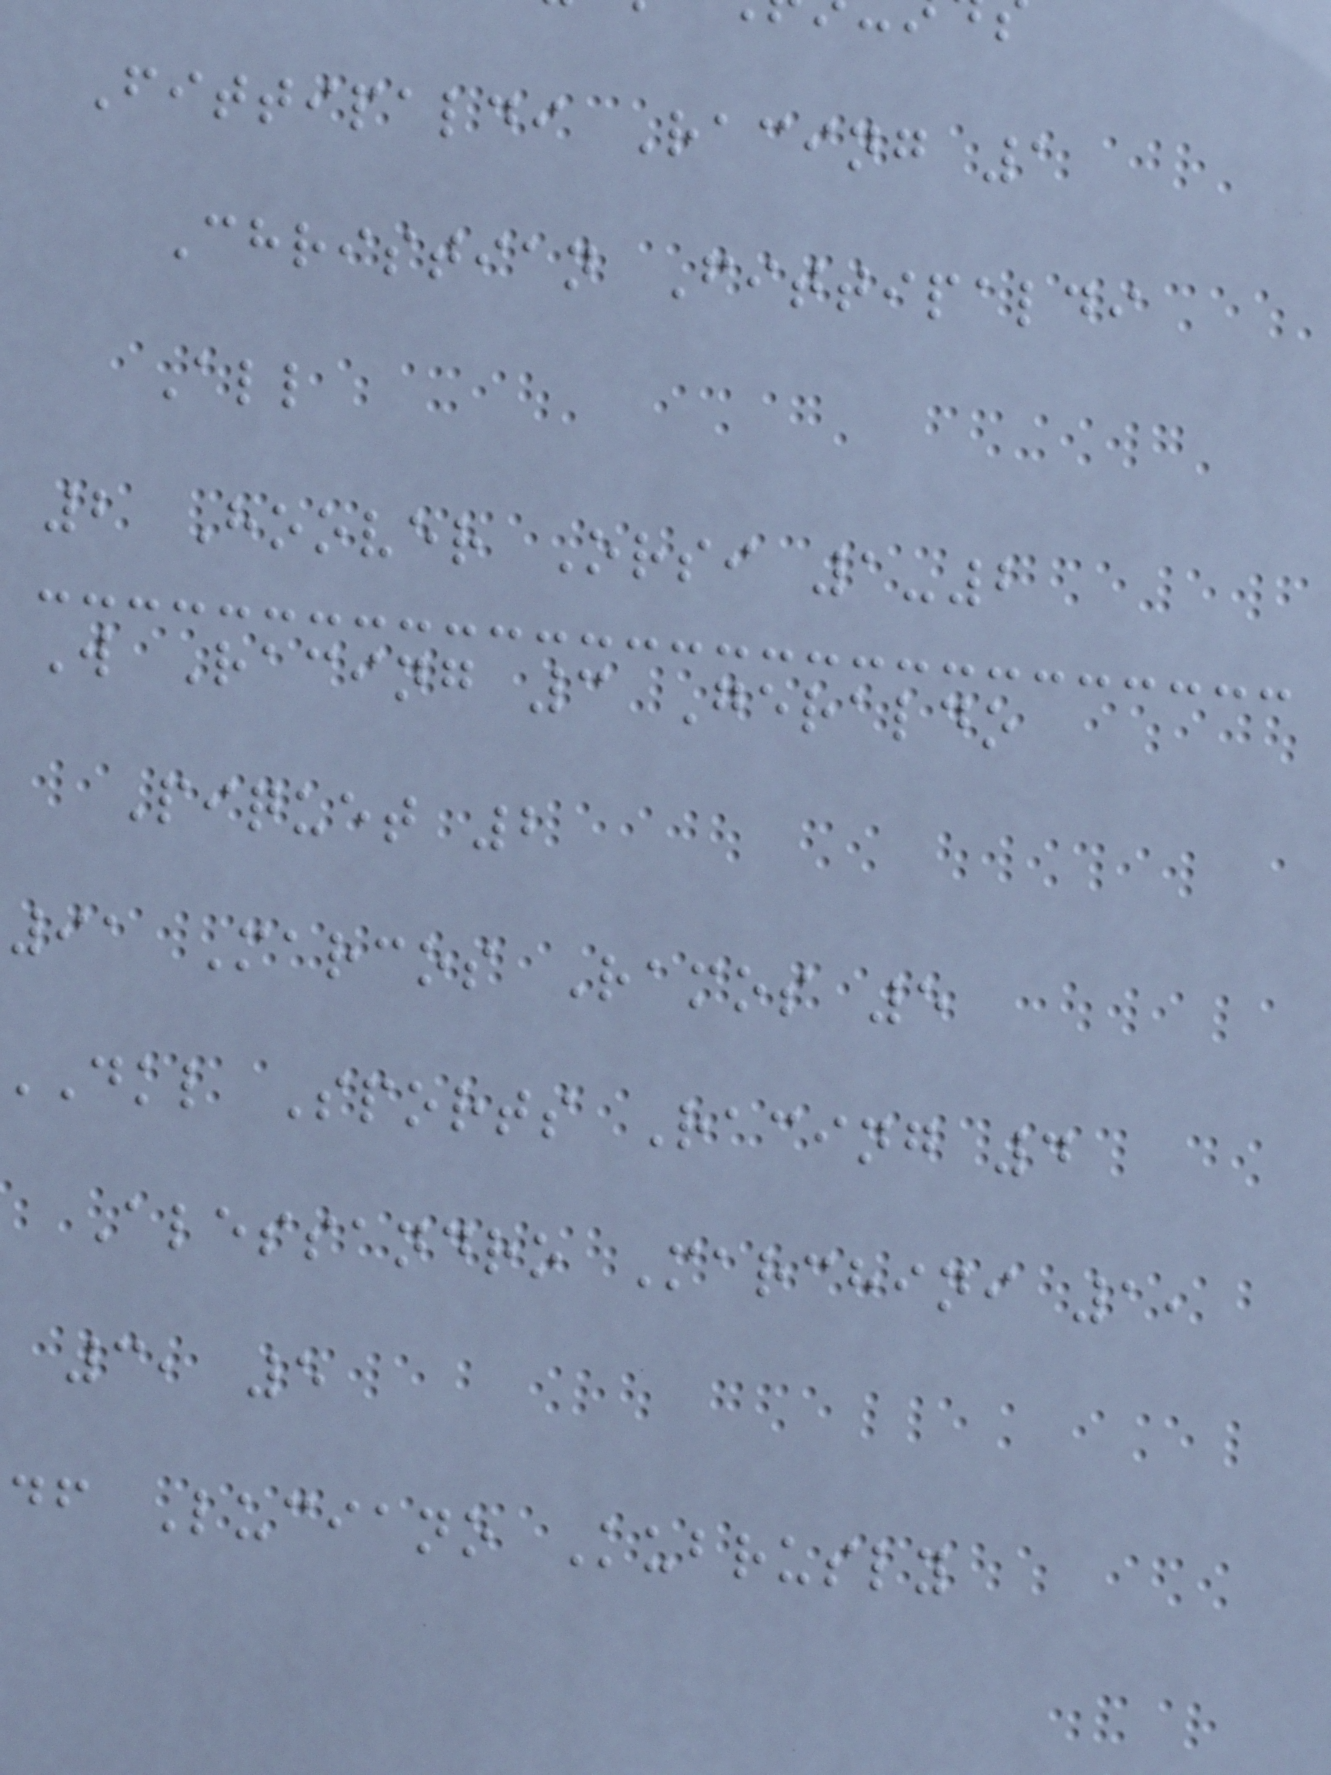Fittipaldi Racing 1
Christian Fittipaldi
All
2 Hoover Orsi 1-2
W Racing 3 Geraldo
Piquet 2
91 Marcos Ramos 5
dkl Sports Racing 4
Alessandro Marchini 1,
3, 5
df Luciano Kubrusly
